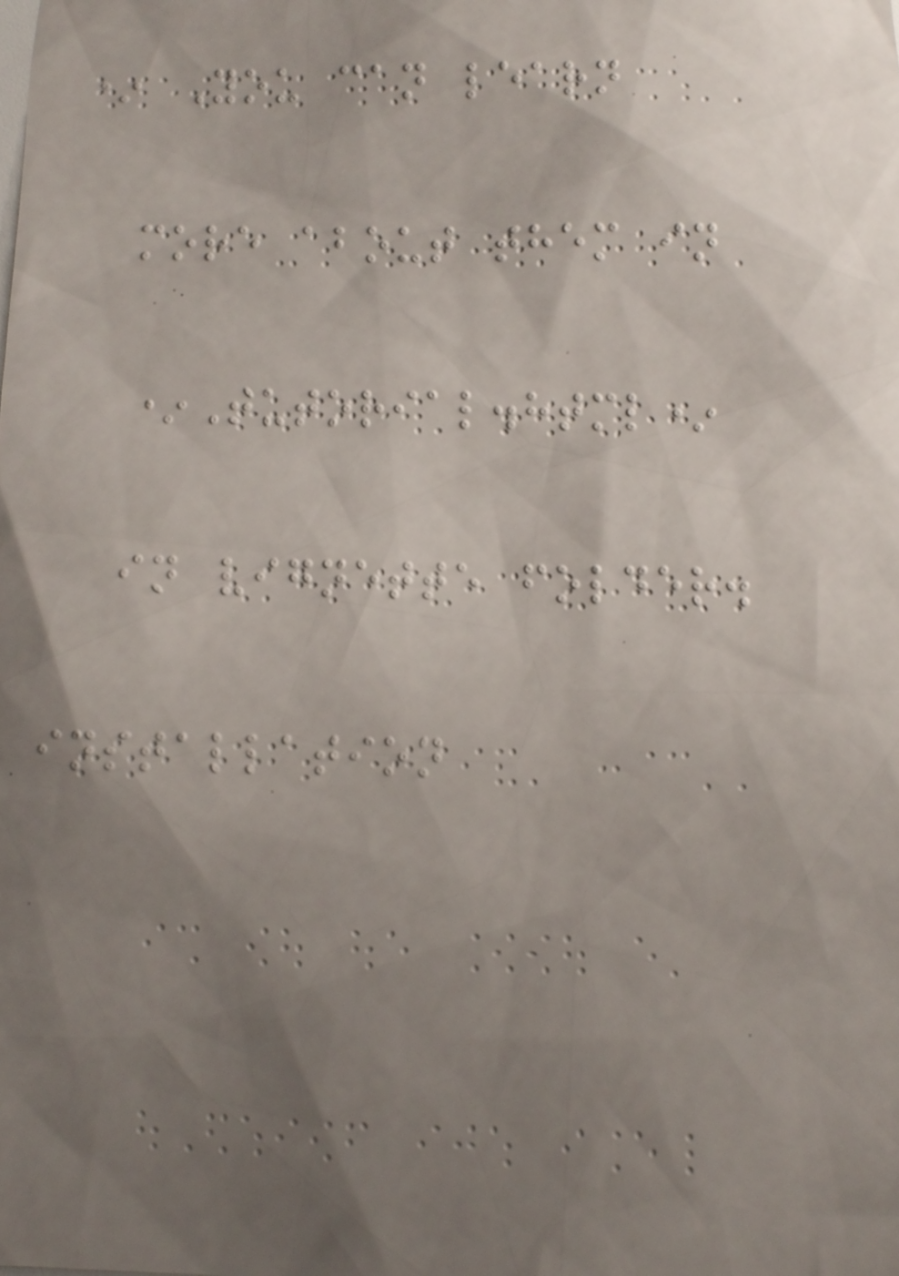* You can learn
more about them in
*Tutorial.html*
in vignette folder.
installation
